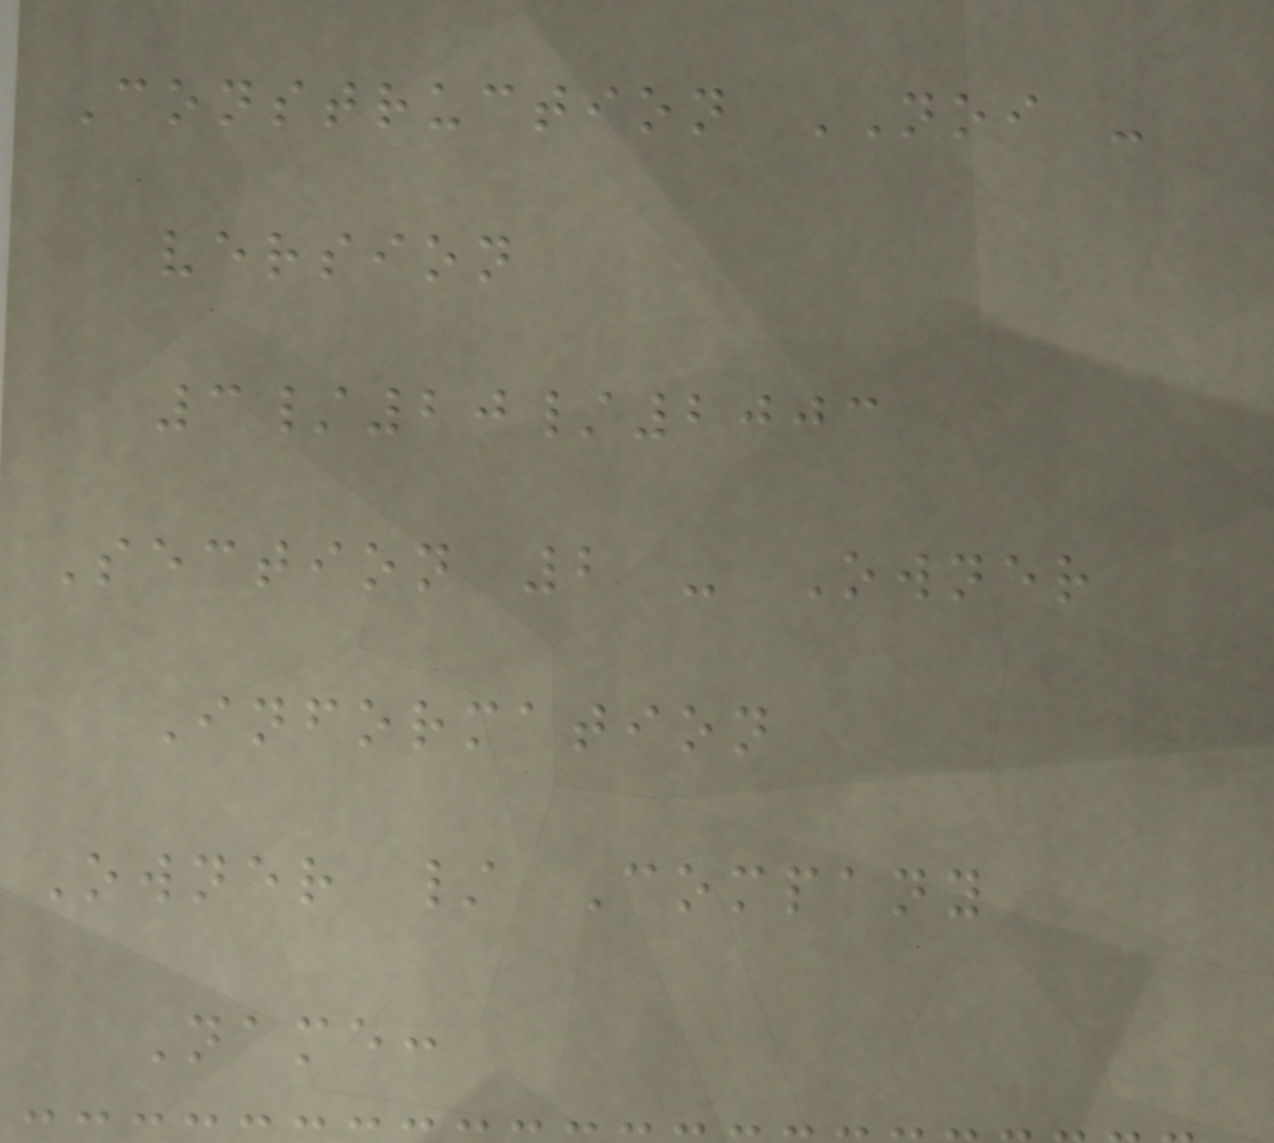Construction NOI -
version
3/20/2003
Section 2 - Owner
Information
Owner / Company
Name:
